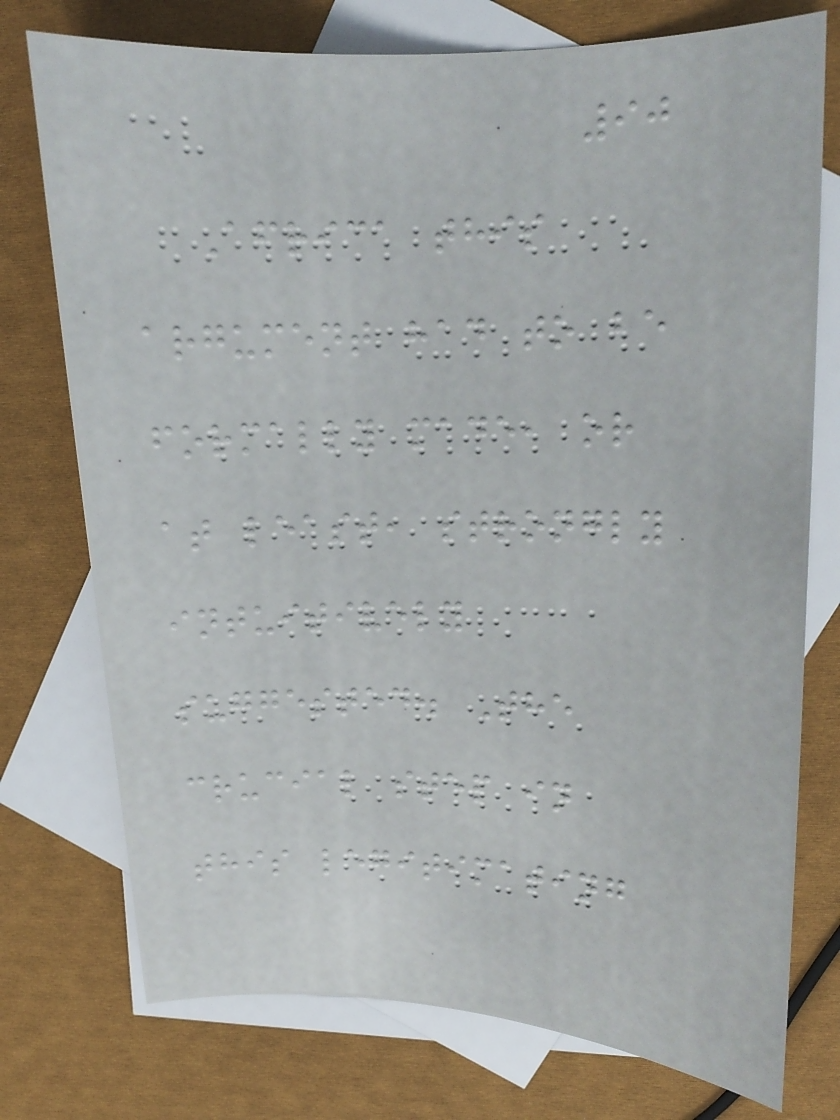90
Africa this
argument had to be
formally made, or
at least, strongly
intuitively
suggested. The
crucial step in
this legitimating
